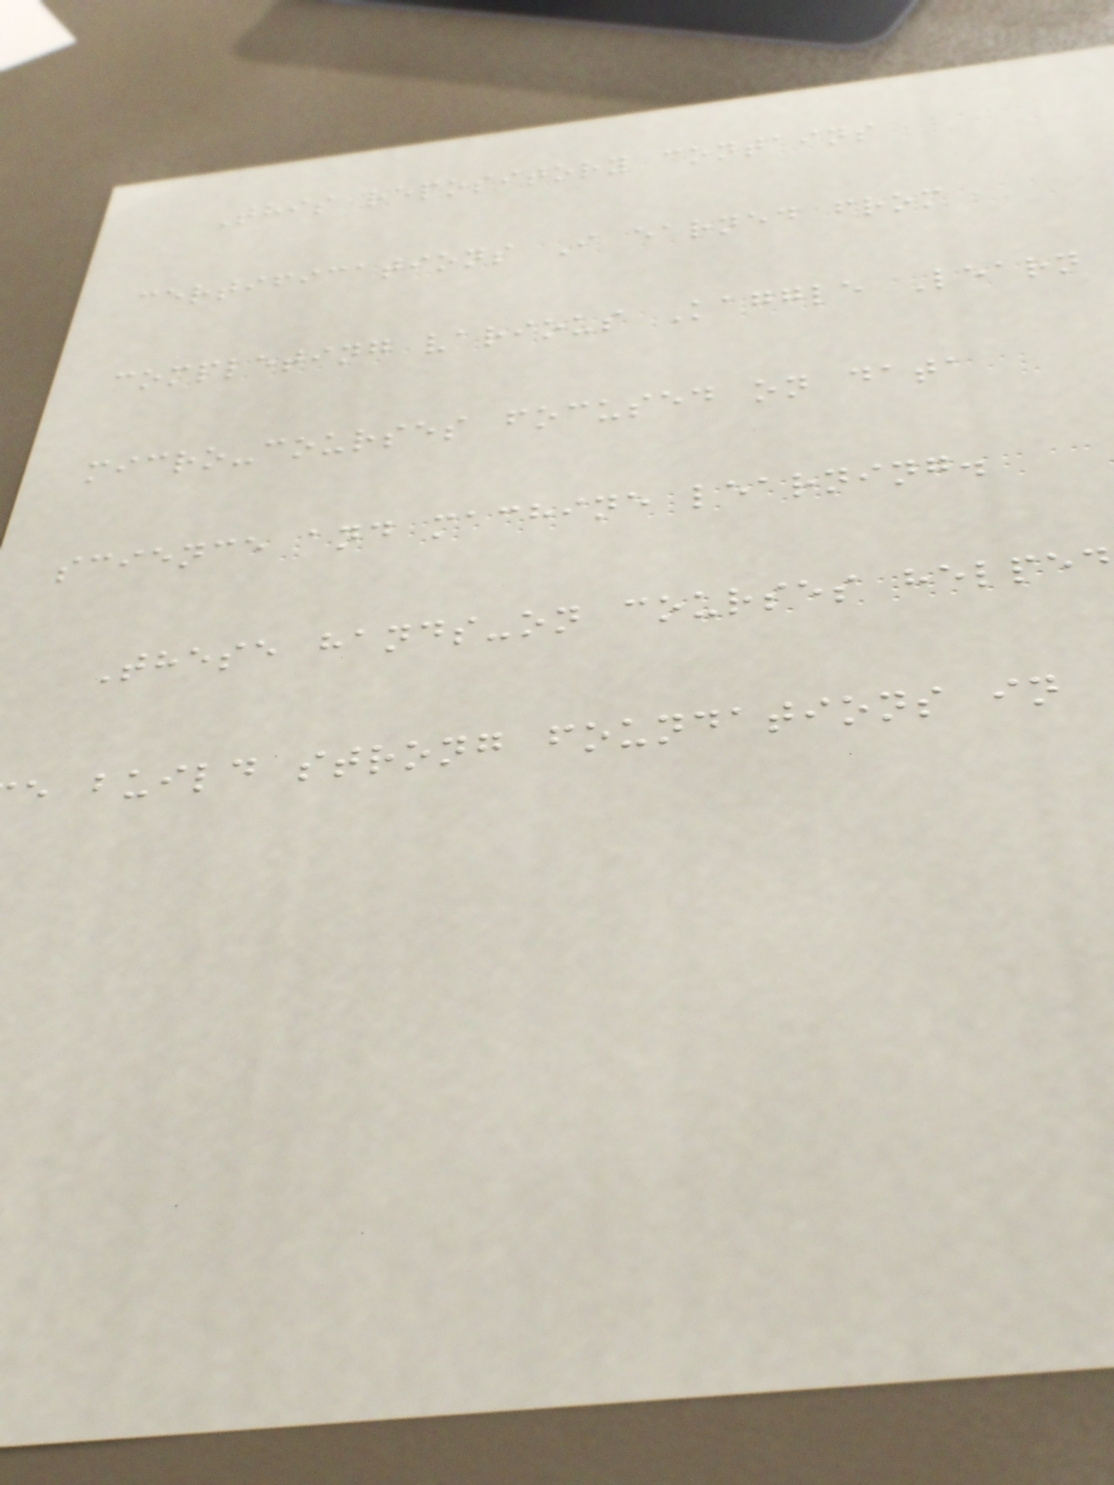This repository contains
certifications I earned from
completing various Kaggle Learn
micro-courses focused on data
science and machine learning.
These hands-on courses helped
e build strong foundations in
